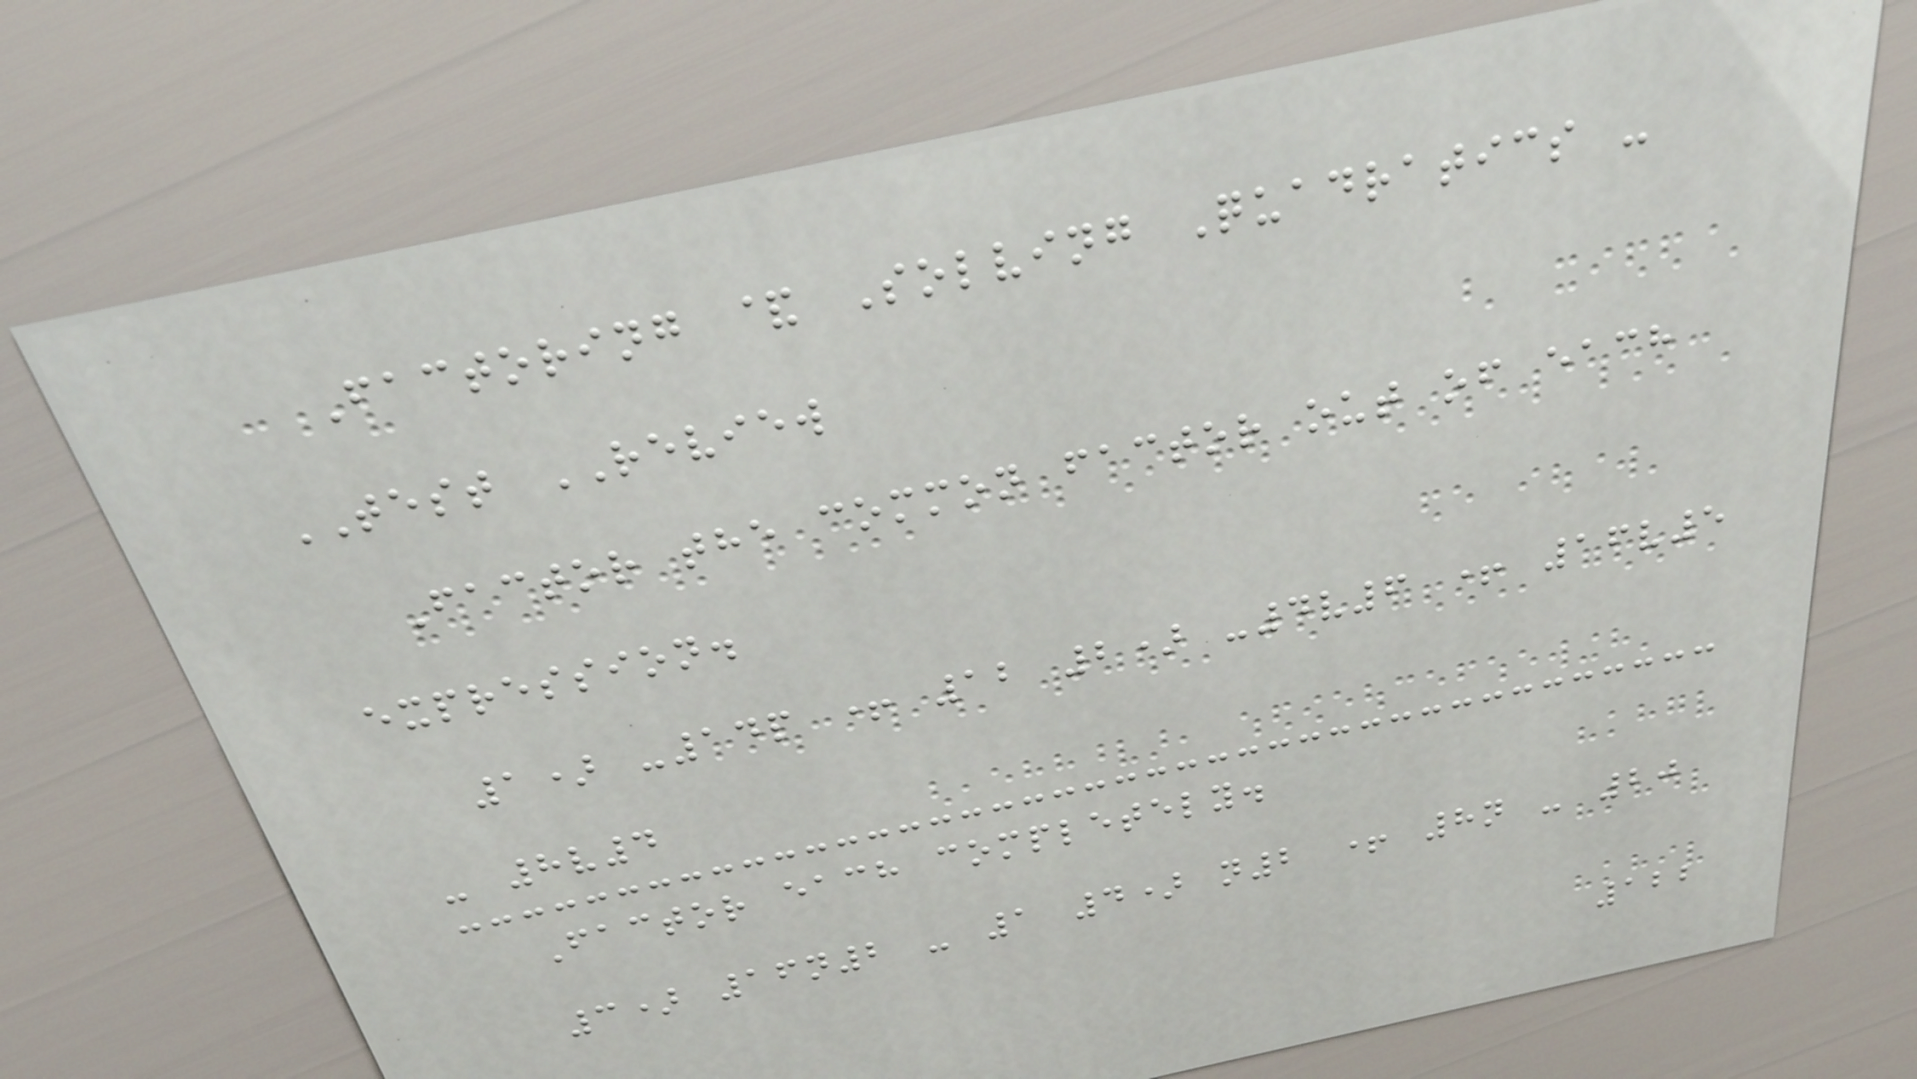Factoring & Solving Quadratics -
TEST REVIEW
Factor the common factor out of each
expression.
1) -14p + 12 2) -4v6 + 16v5
- 8v4
Factor each completely.
3) 16n2 - 1 4) n2 + 8n - 20
122
